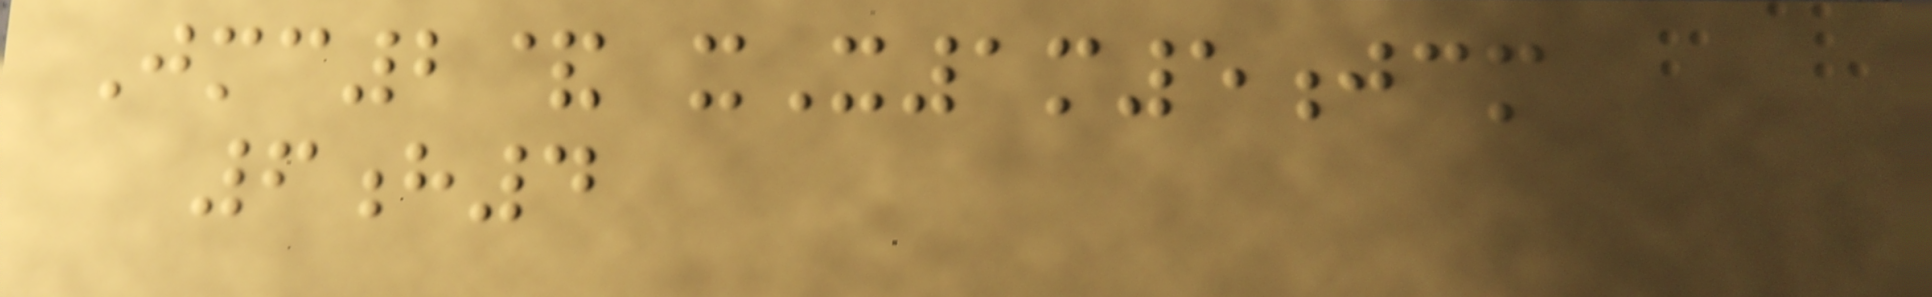Jmc2& xX1m5jcm
6h4
